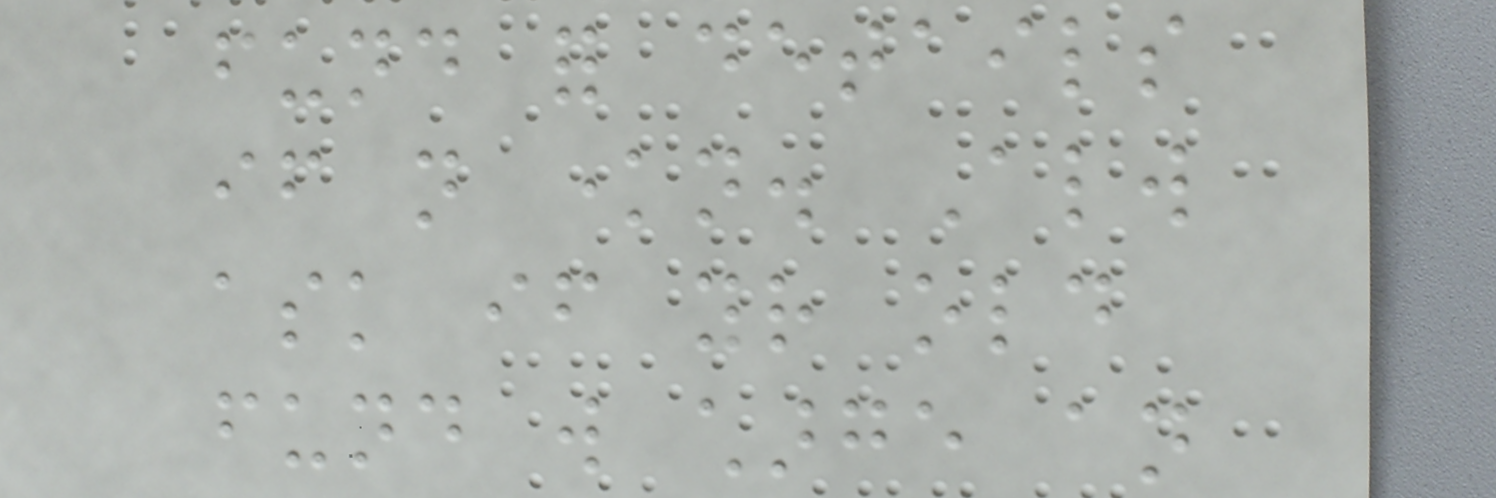fund for details
if not known. Always
ask if your old
fund will charge an
